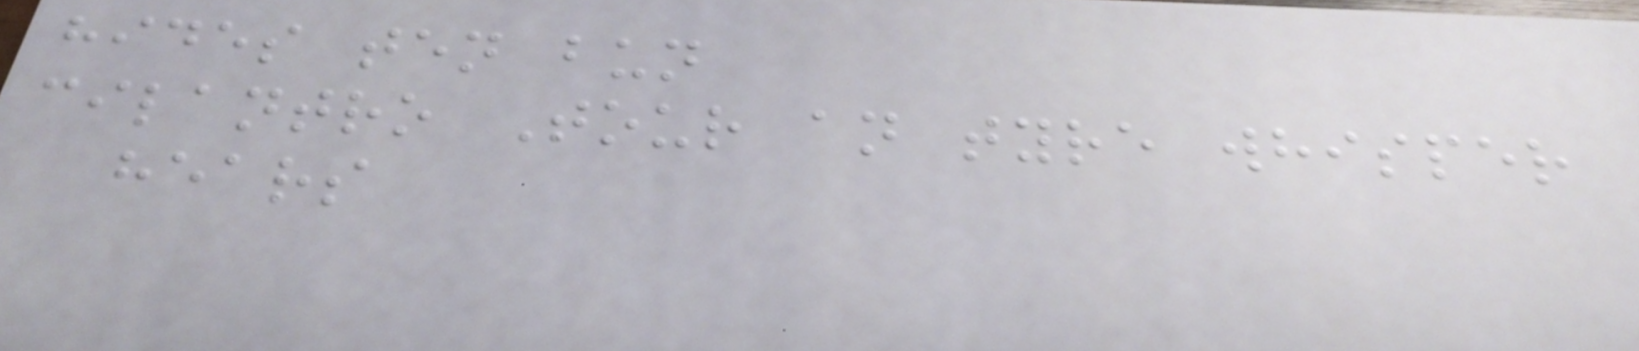hides ten bun
cilantro Tour an tyre whisper
hears
